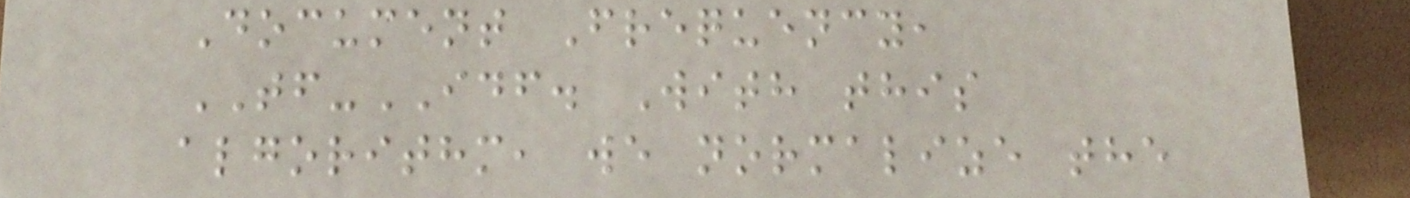Document Frequency,
TF-IDF. With this
algorithm, we normalize the
